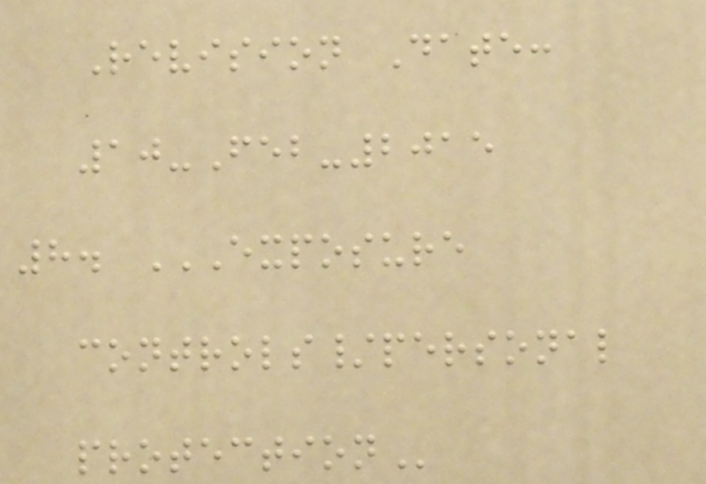Revision Date:
10-Feb-2015
8. EXPOSURE
CONTROLS/PERSONAL
PROTECTION
